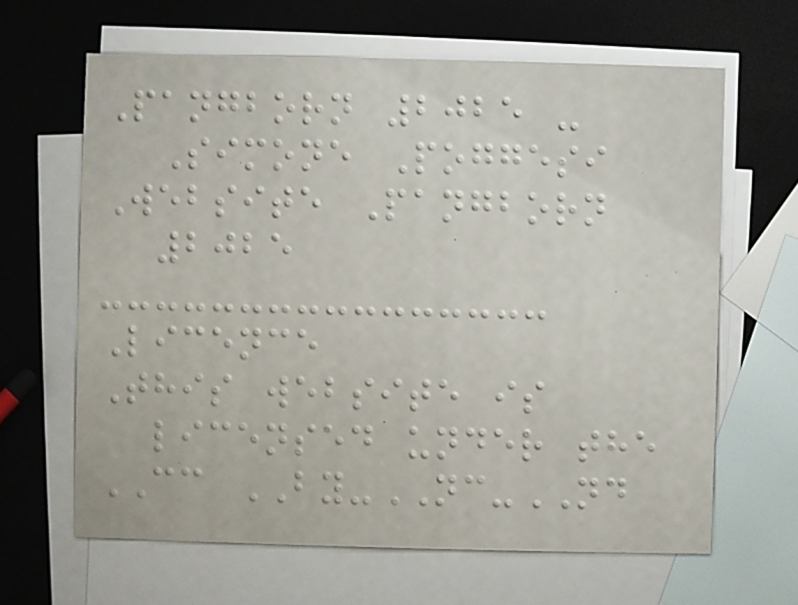Pangborn 2025 -
Simone Poggesi
Website Pangborn
2025
Licence
This website is
licensed under the
CC BY-NC-ND
